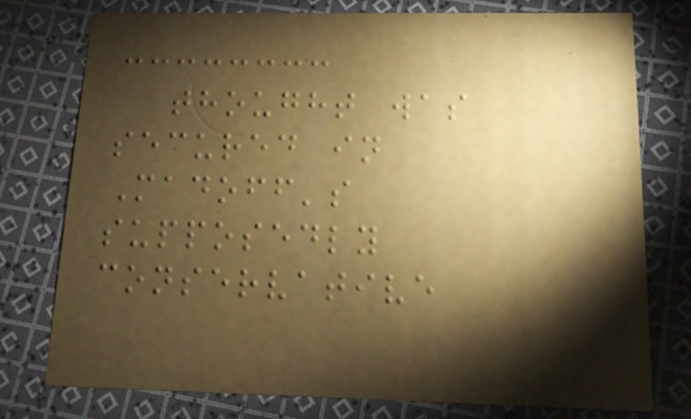thought was
secured in
Madoff's
supposedly
conservative
